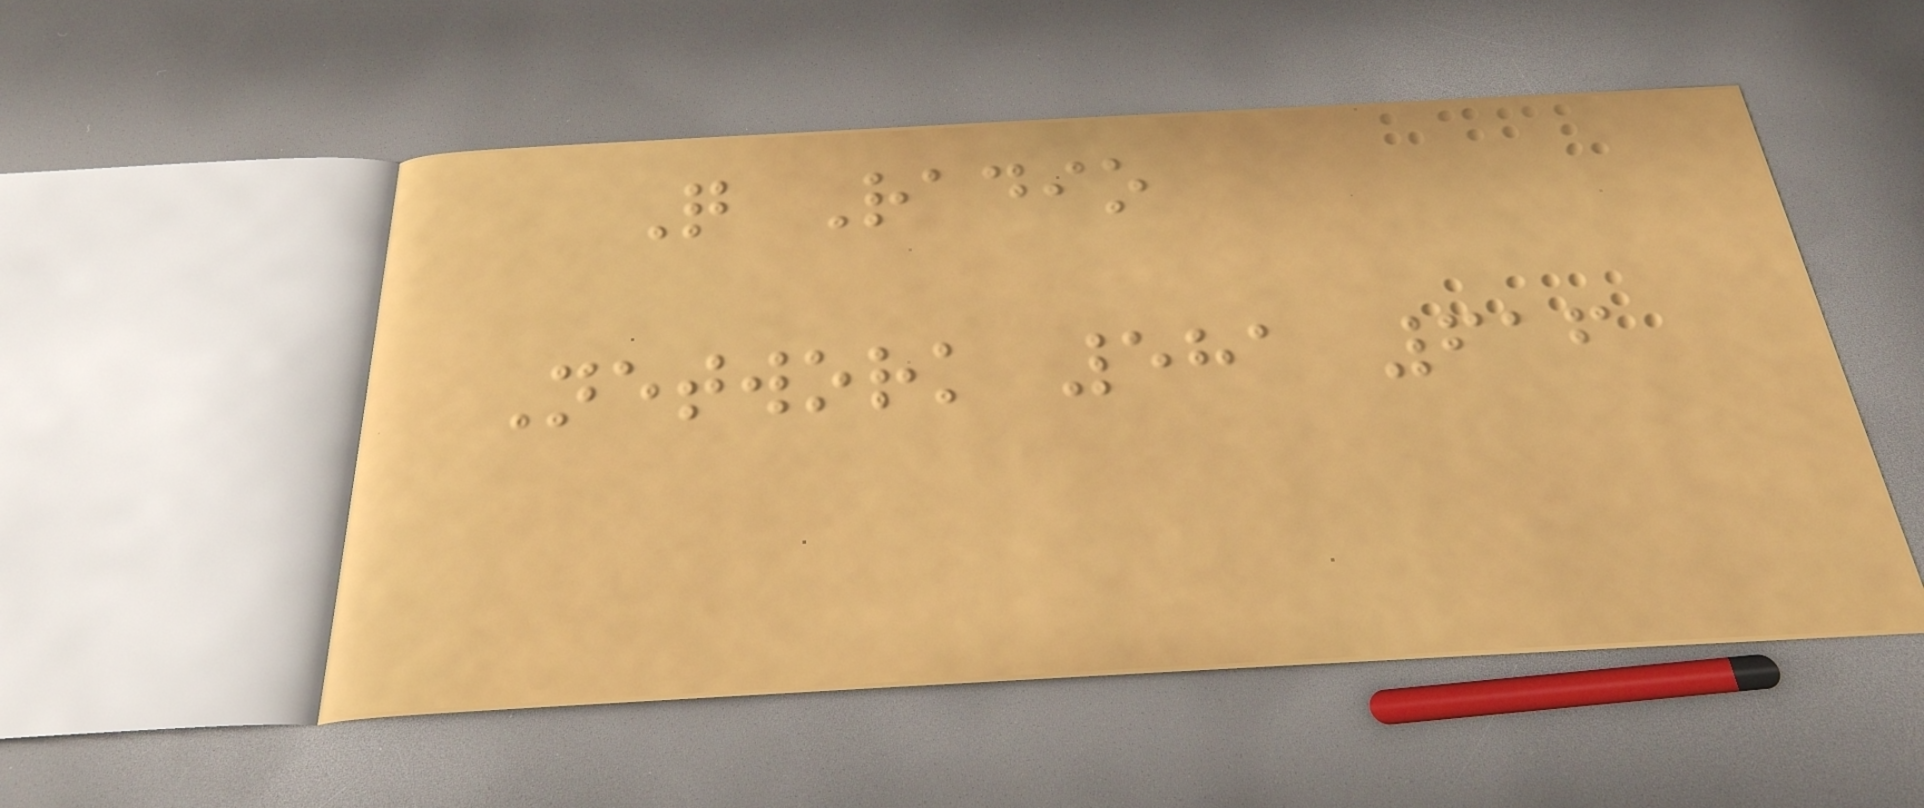Q Radio
Network 581 616
